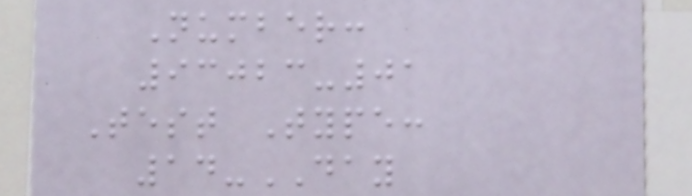Number:
93023-01
Test Type:
14-DAY
